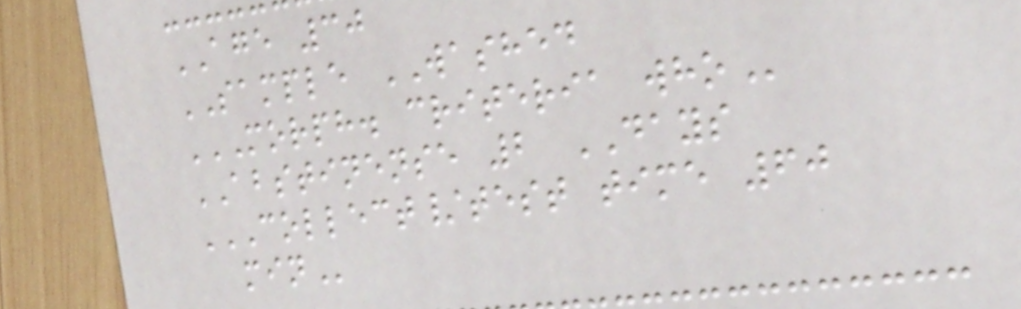AGE 30
SAMPLE WASHED
MORPH. CRITERIA WHO
ABSTINENSE 2 DAYS
COLLECT/TEST TIME 60
MIN
